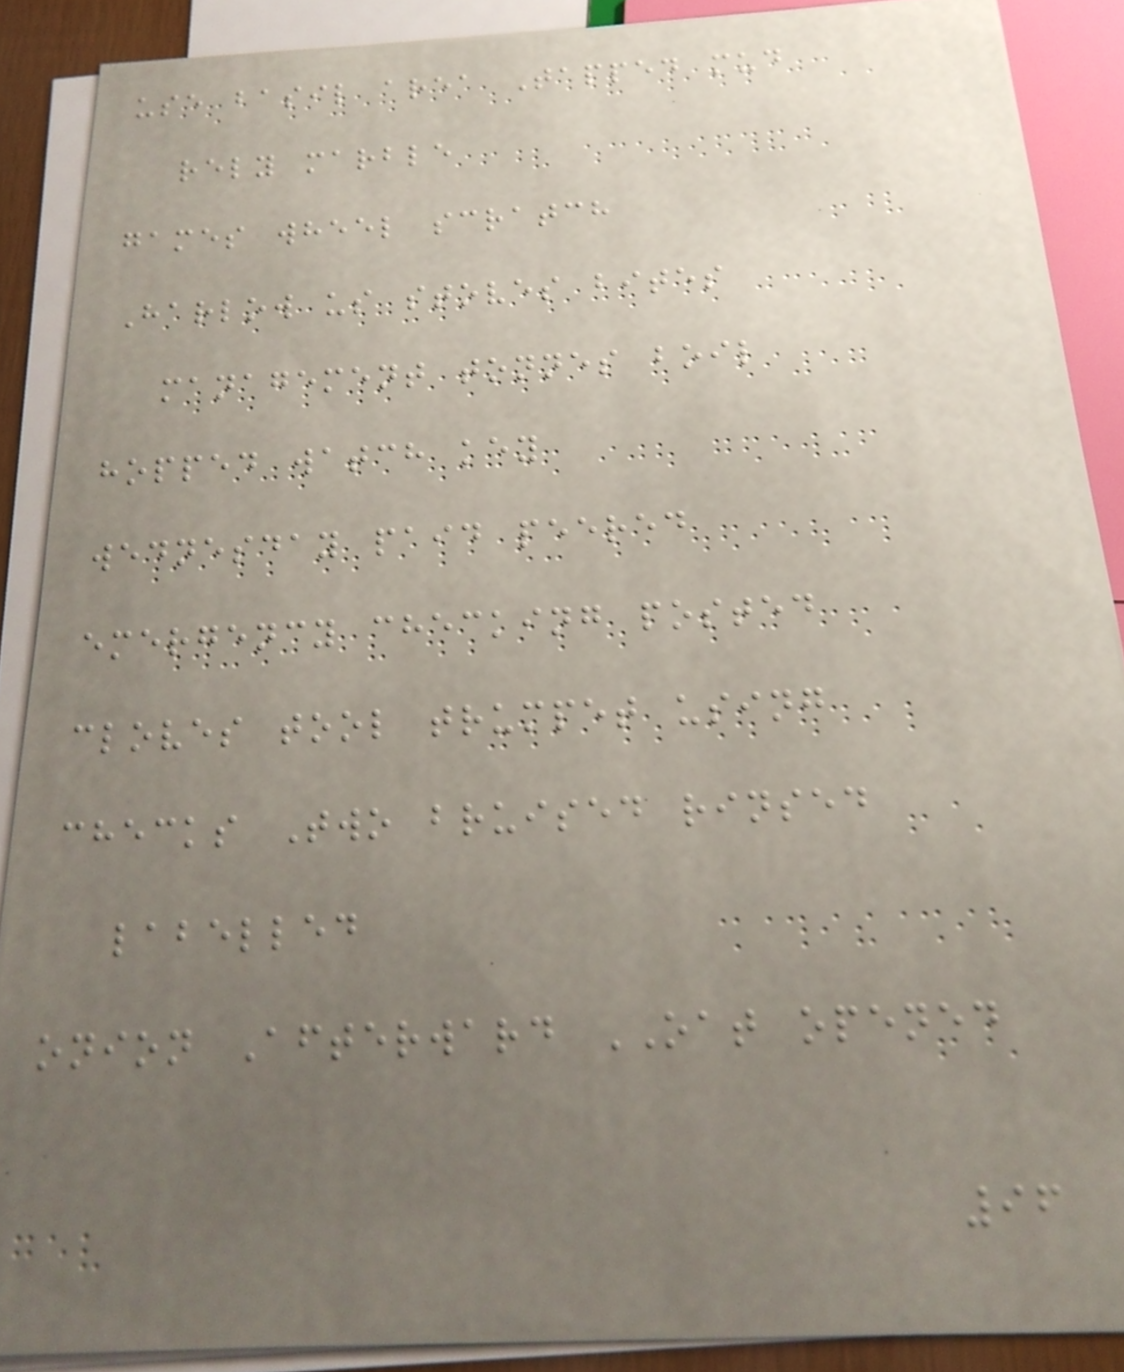use basil area Tapped mud
rely marble
games wheel scratch
Harlow us stoves bites
management tonnes boil
hopped watch key
wednesday paid peered
emergency checking posted
cloves tool trumpet using
checks Two bruised rinsed
labelled
onion Afterward OAT opened
96
